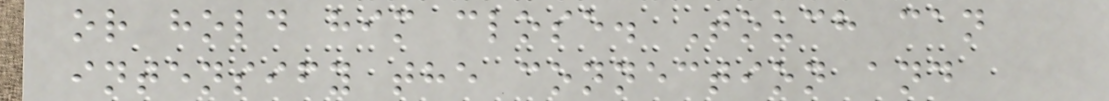or hold him close. Touch can
intensify the connection and
